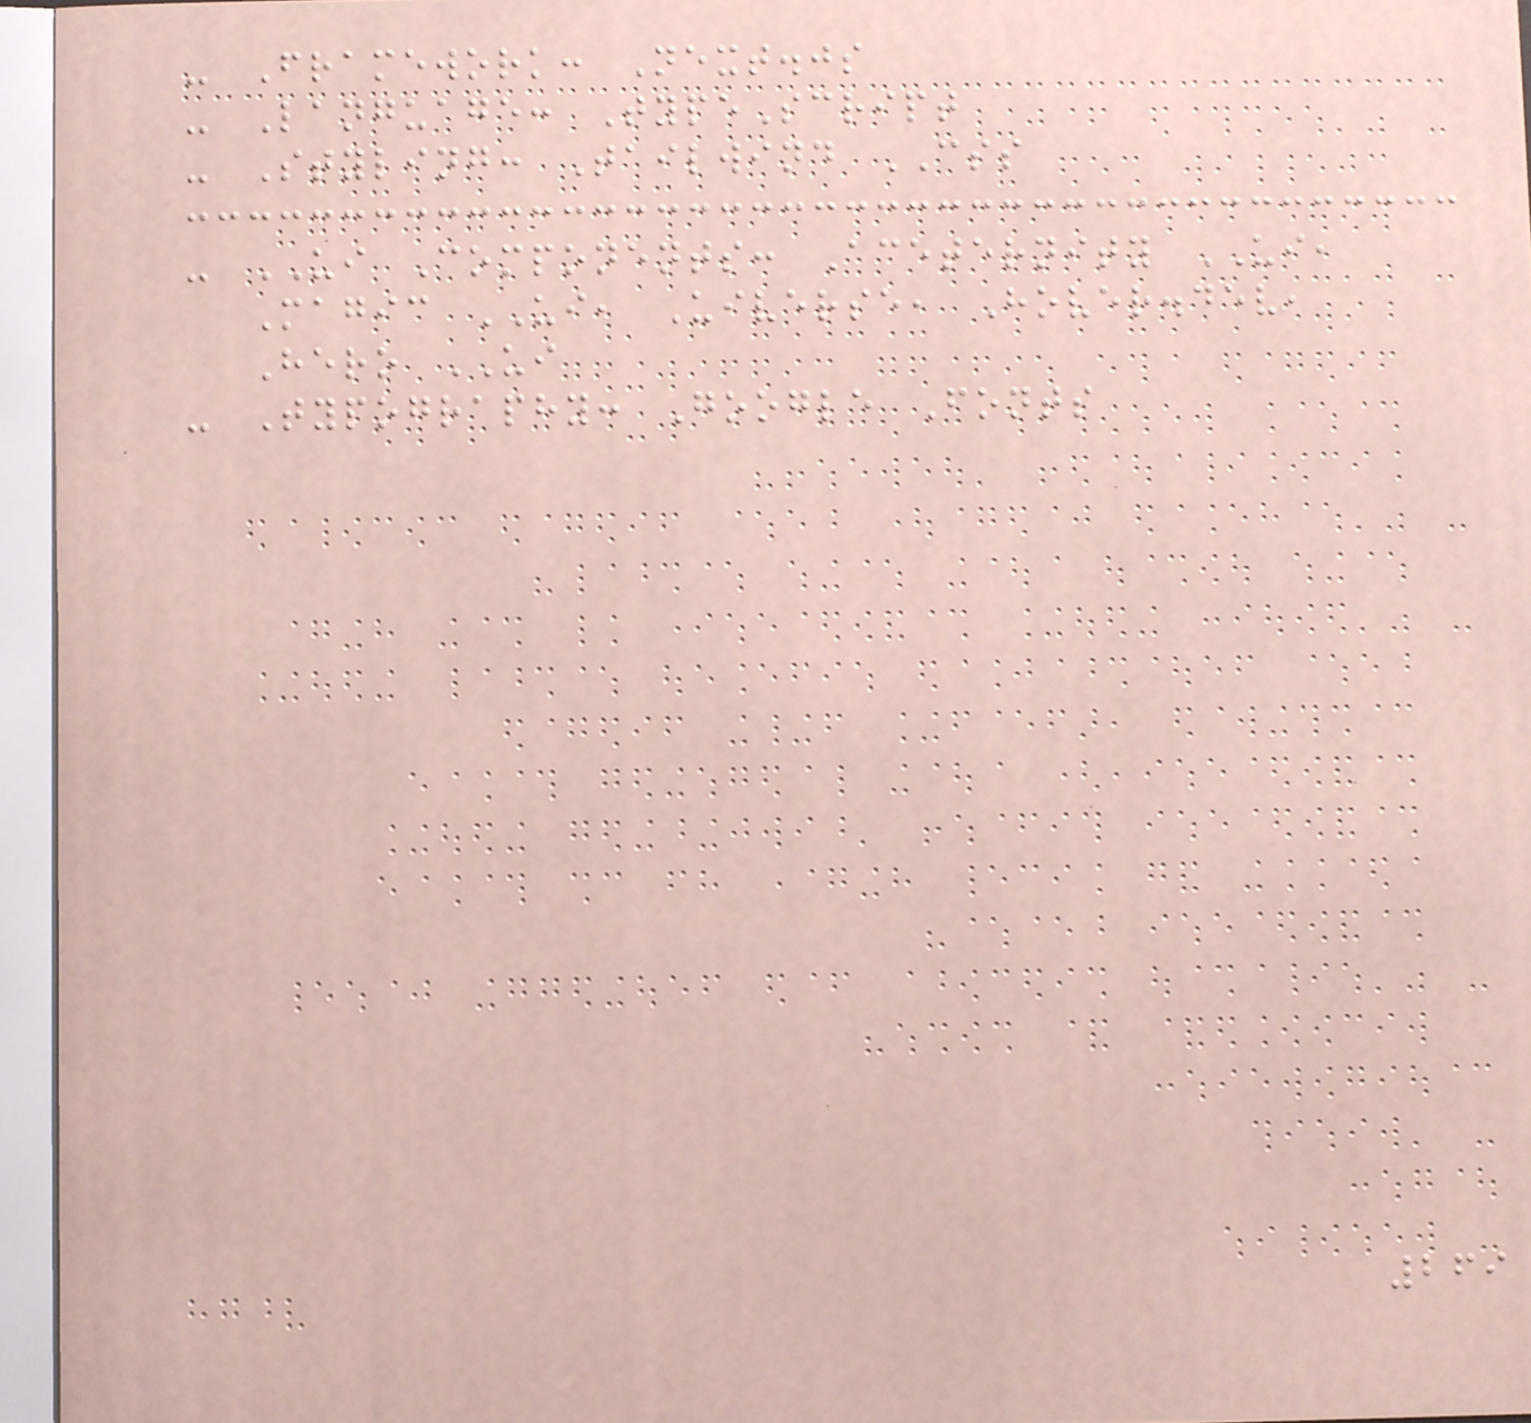- Framework: Next.js
- Language: TypeScript
- Styling: Tailwind CSS
- UI Components: Aceternity UI,
Magic UI, Uiverse, Hover.dev,
Hero UI
- Typography: Google Fonts
269
